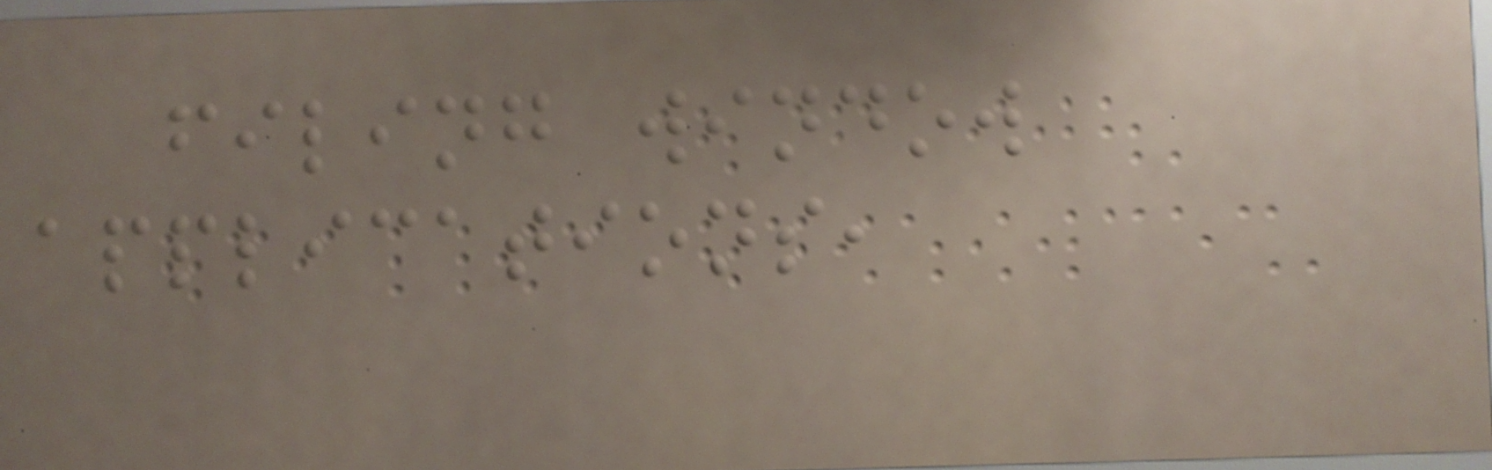filing window
applications,
